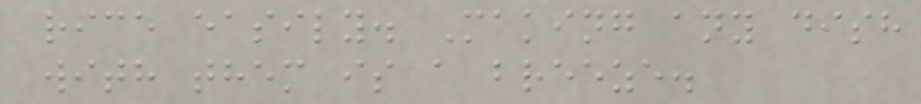rice easily. Making any dish
with them is a breeze.
